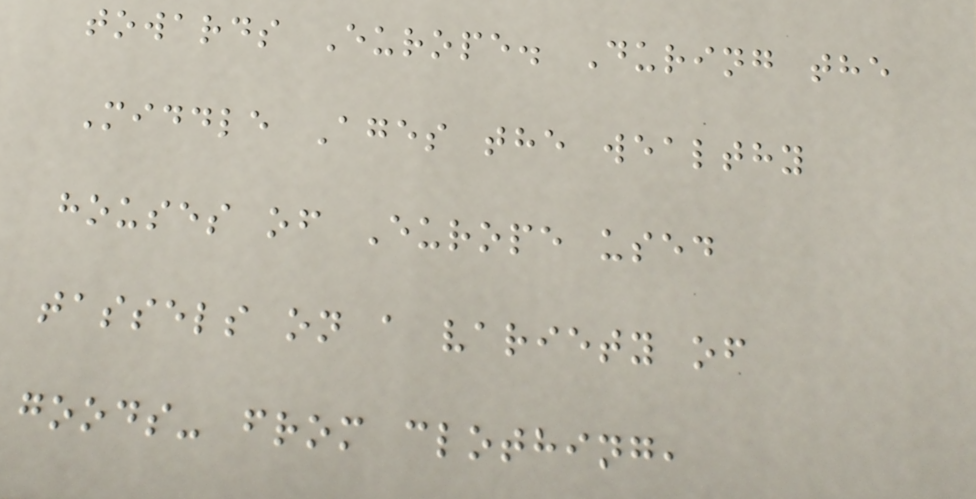towards Europe. During the
Middle Ages the wealthy
houses of Europe used
tassels on a variety of
goods- from clothing,
